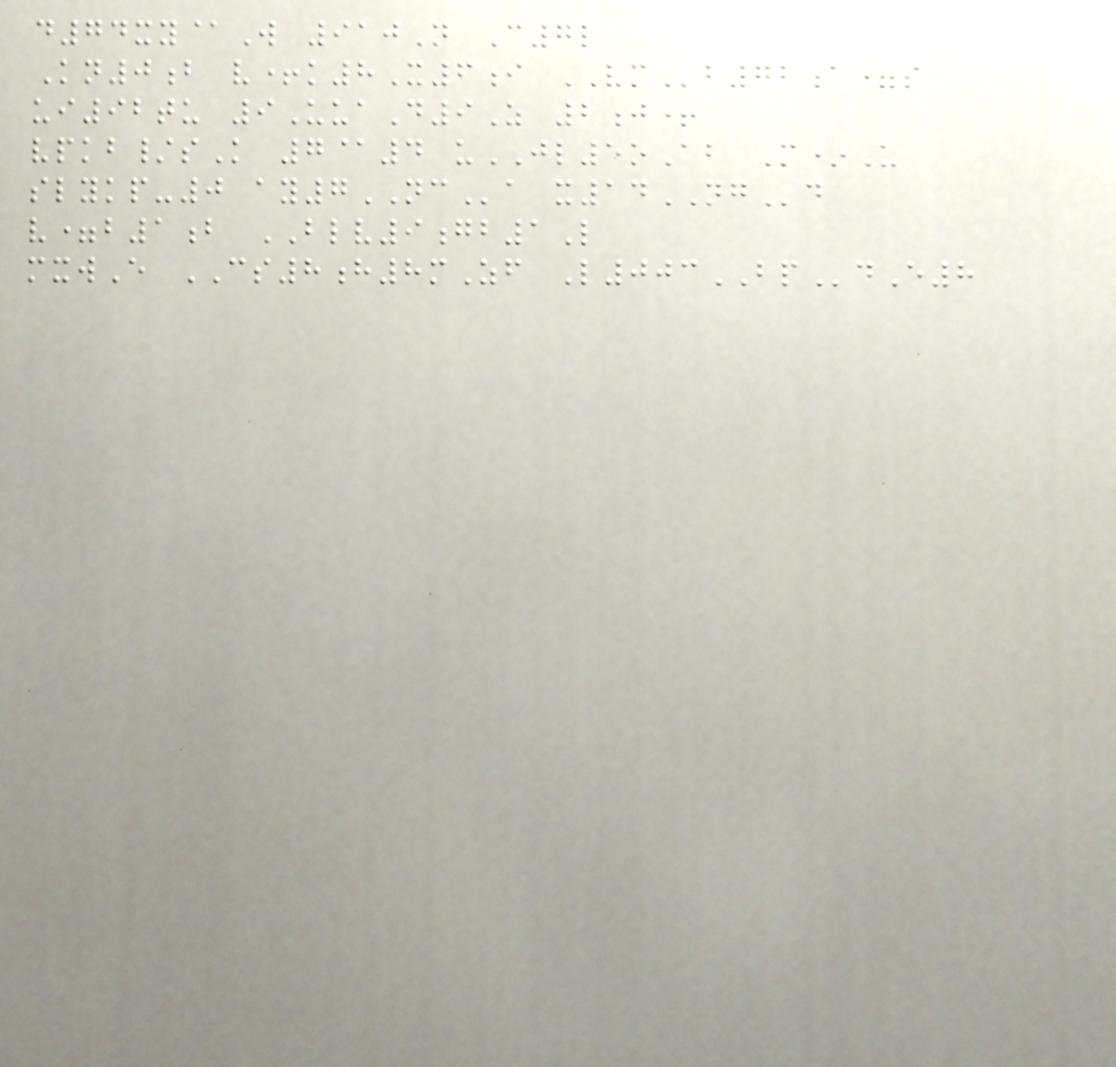d74xy@W 910N C7l
Kn0b v+k8X6i VMb72a=s
ui92tu 9UuaD9Z 2j+
vpkb/sK 7@4 uJL5oAb M*U
slykp-0 ay7NCa x14NGd
v=b1b BLV9gb1L
mxwE CS8h8mZf L003BPdE8
